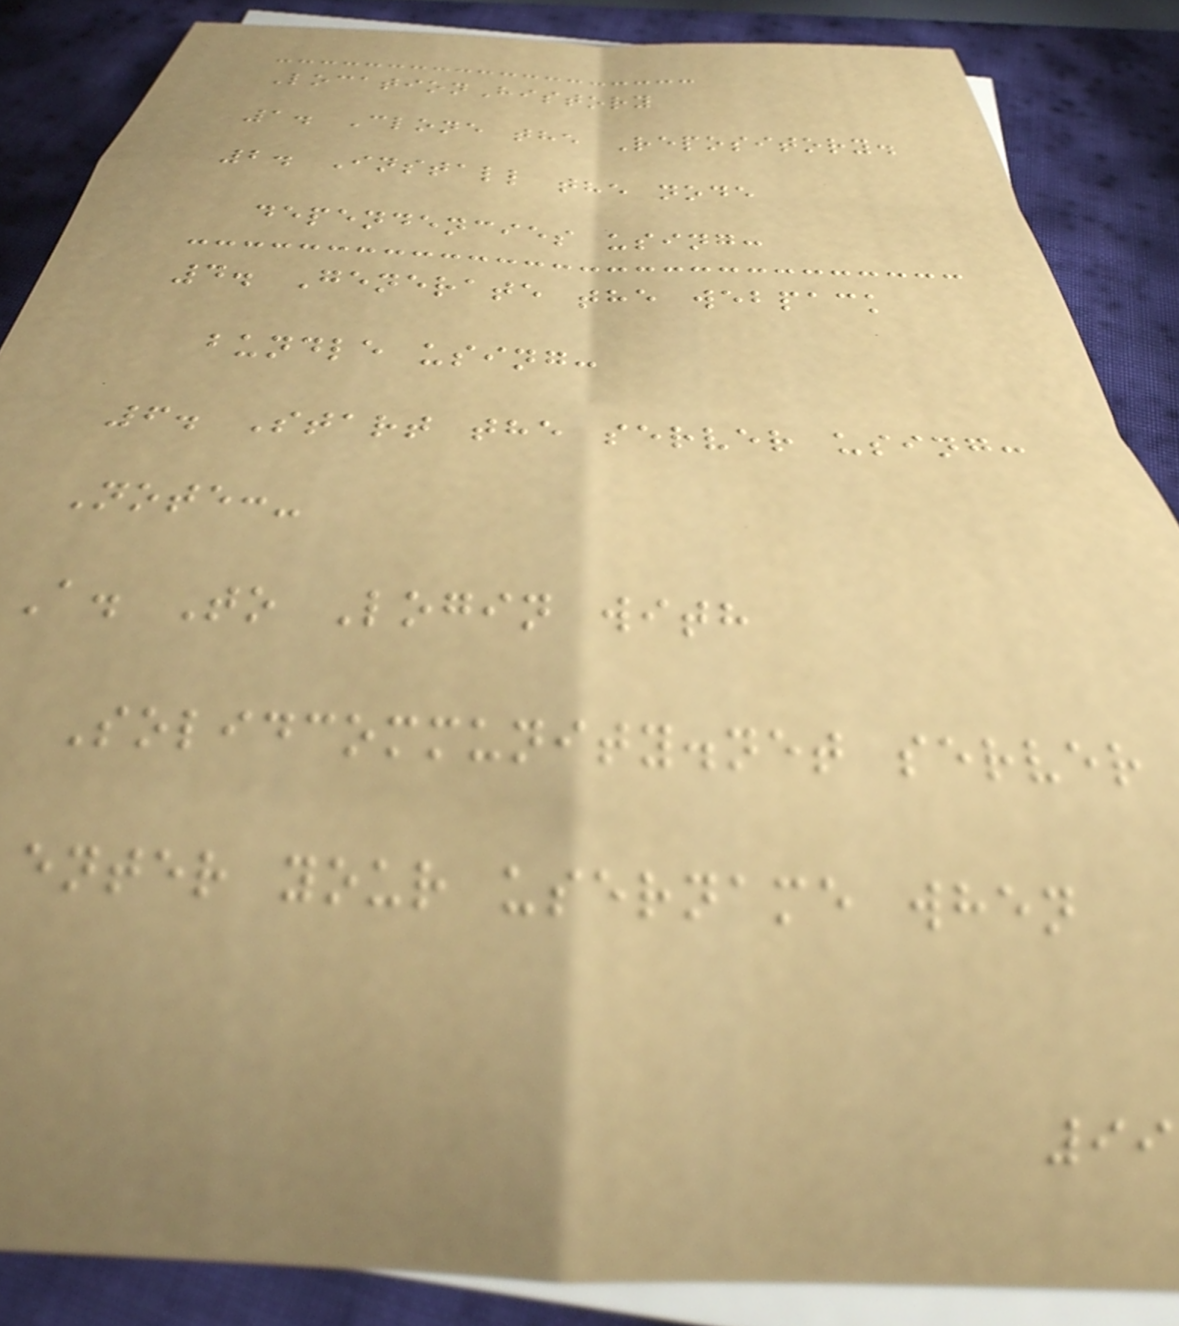LocationHistory
1. Clone the Repository.
2. Install the node
dependencies using:
4. Generate the webpack
bundle using:
6. Start the server using:
Note:-
A. To Login with
Solidcommunity.net server
enter your username when
99
